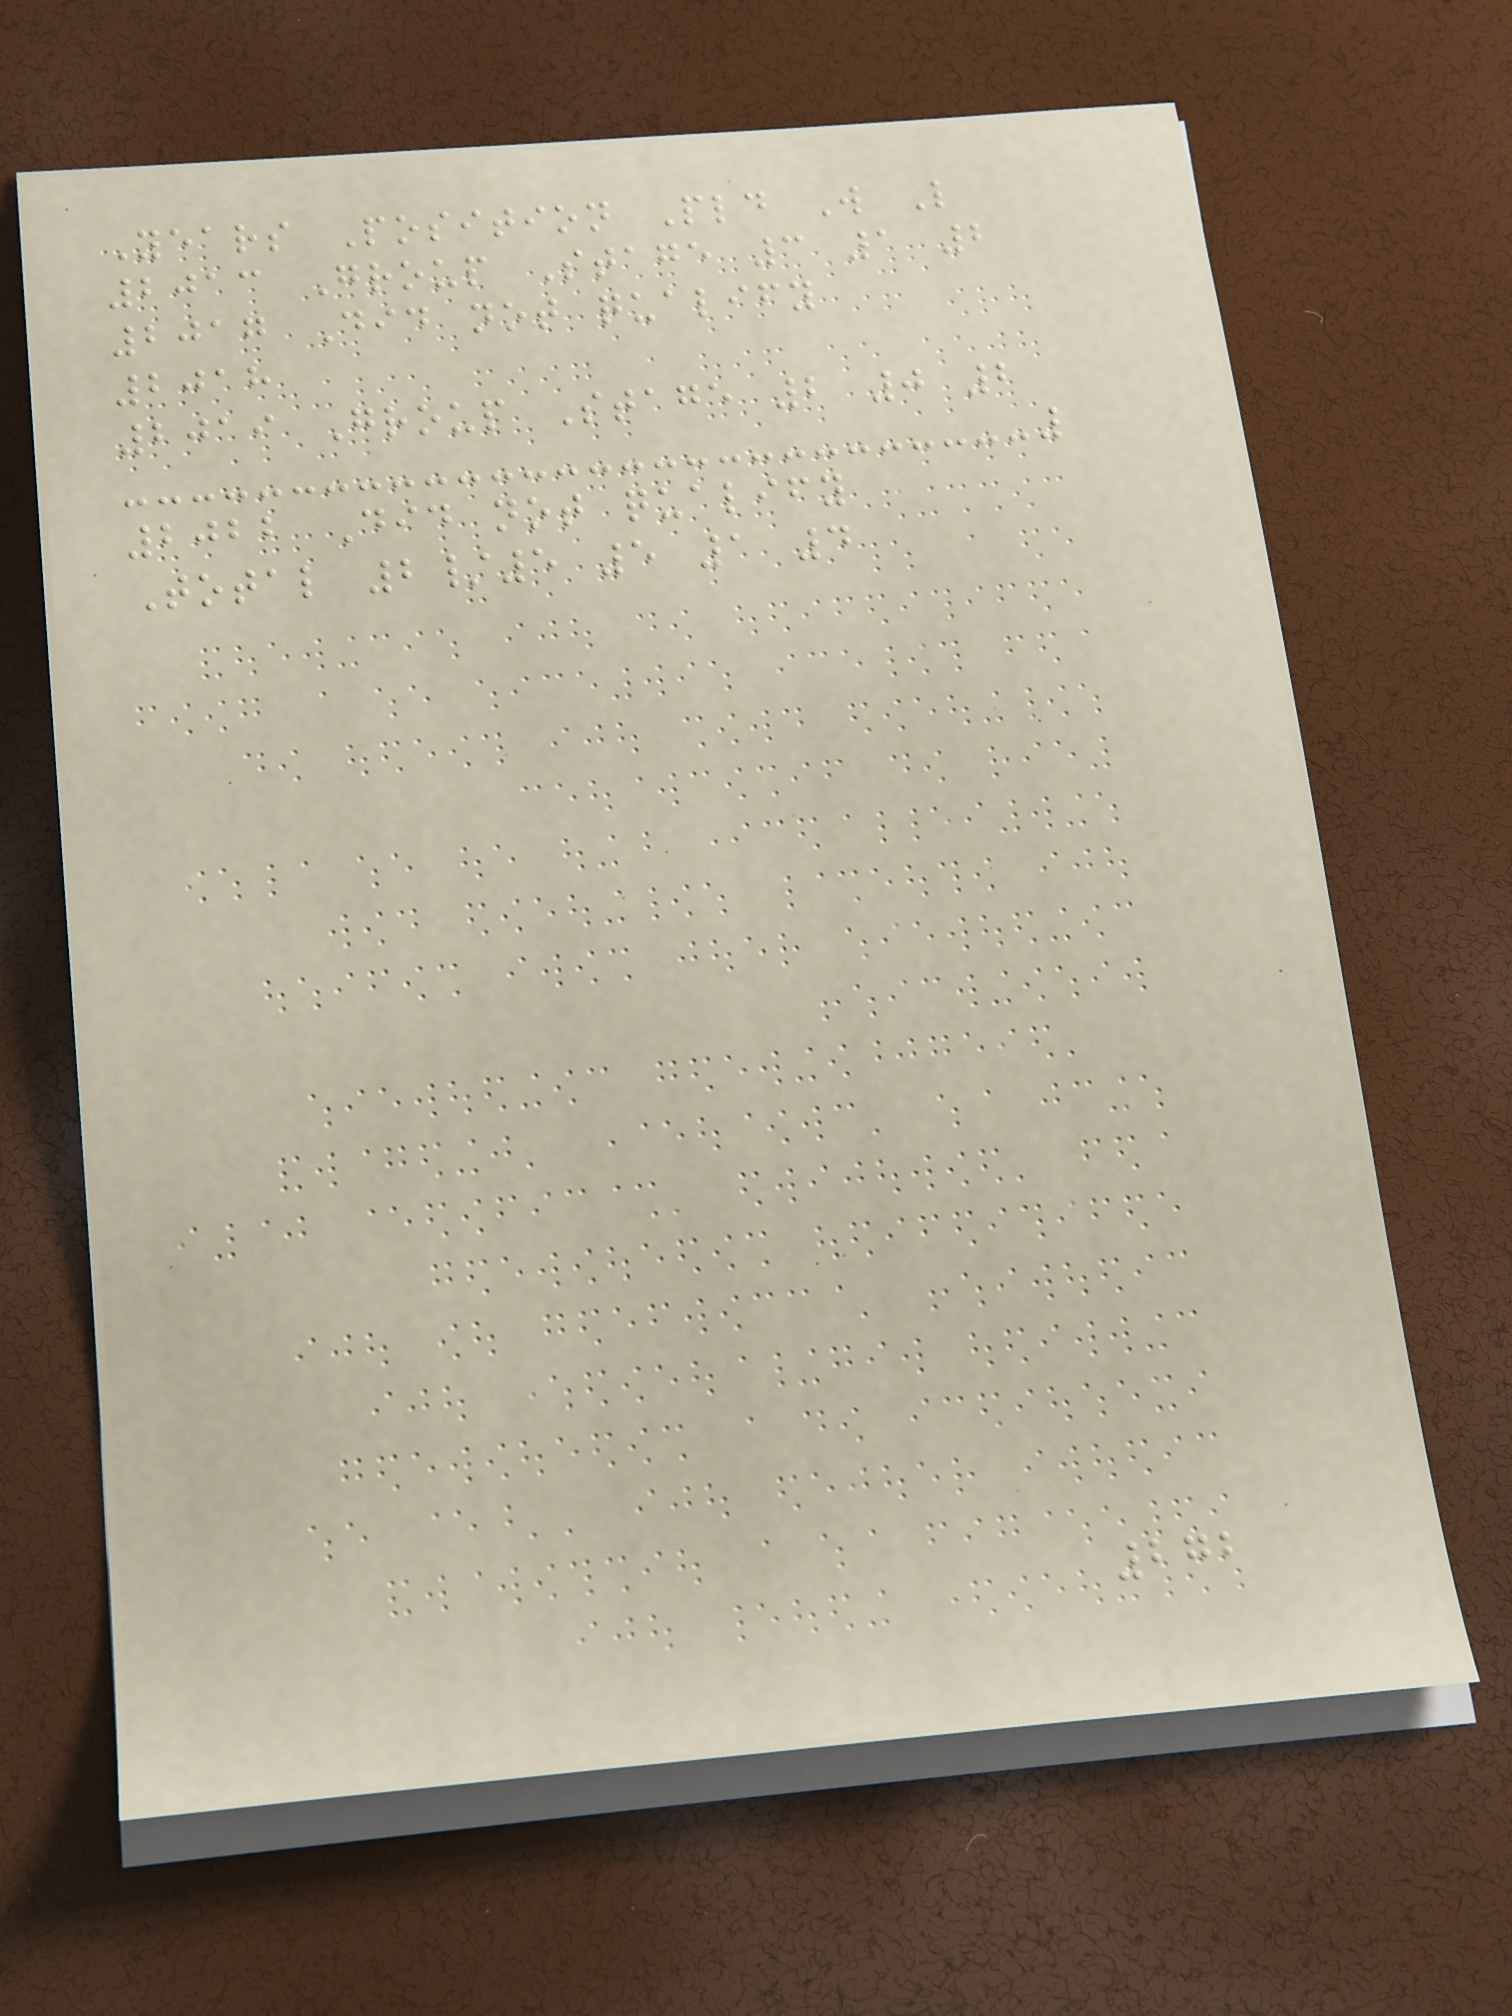Years Position Pld W L
2013 Group Stage 3 1 2
2017 Did not qualify
2018
2019 Group Stage 2 0 2
2022 Did not qualify
Total 2/5 5 1 4
272
